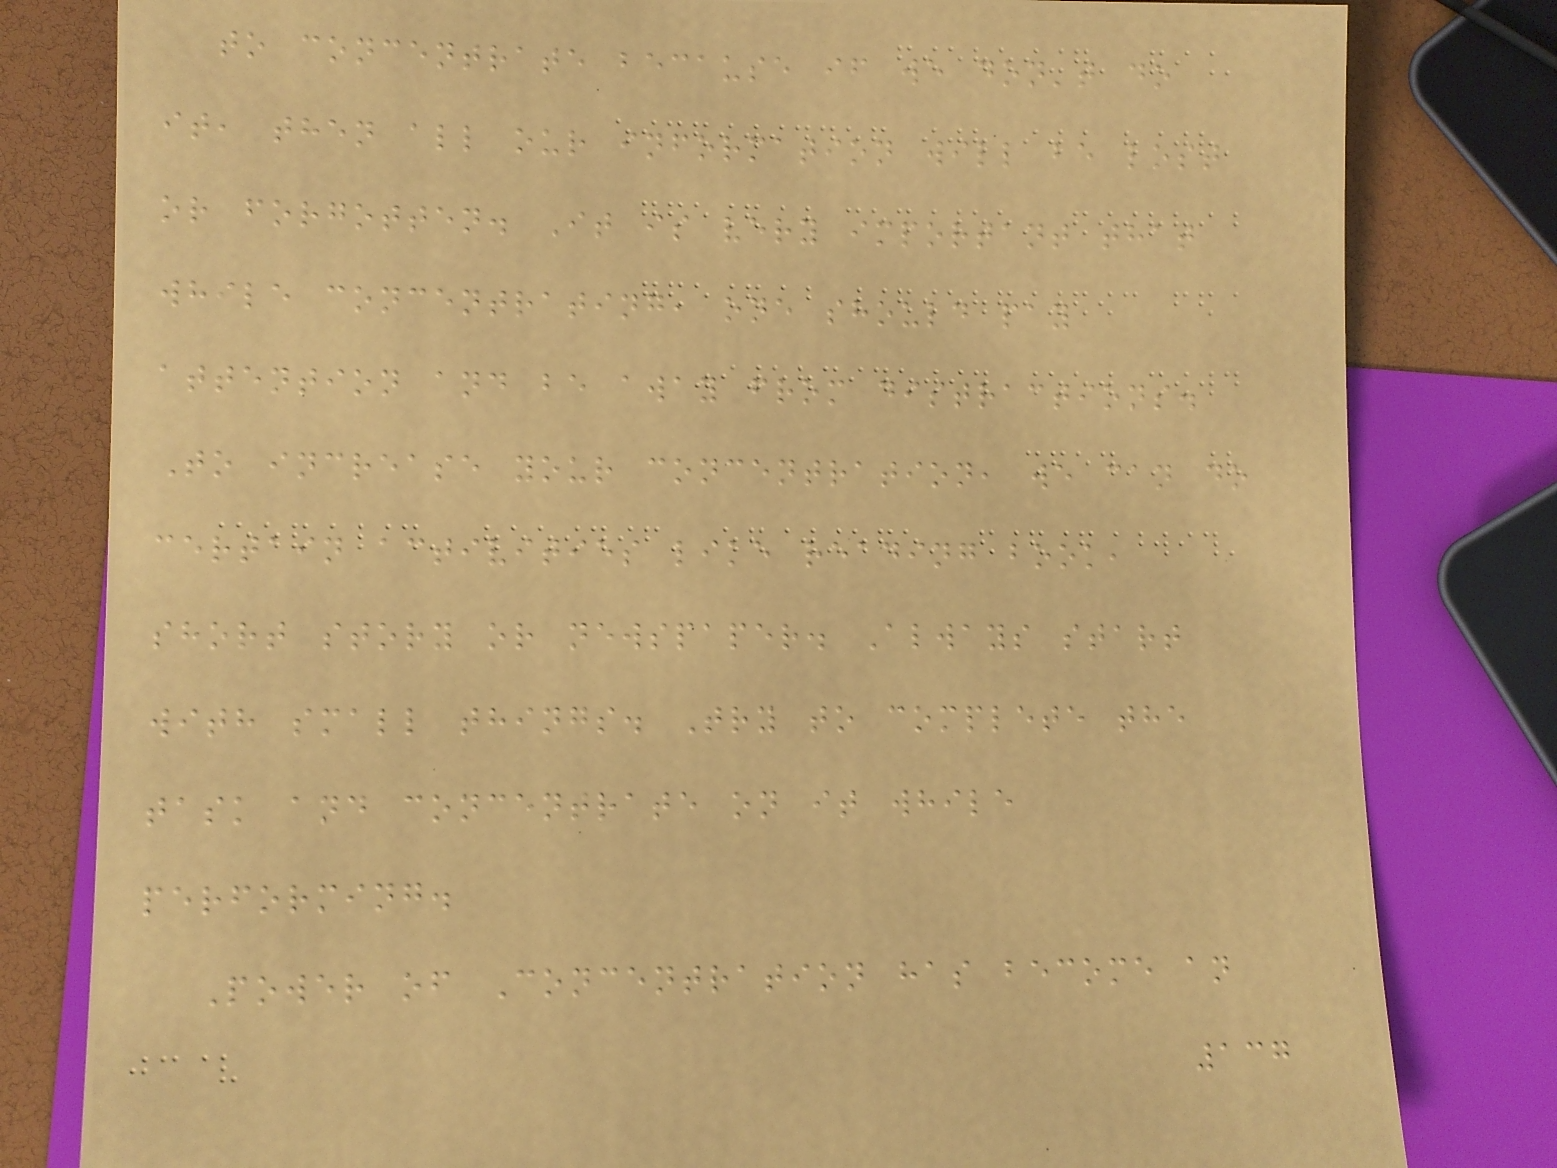to concentrate because if we don't do
it, then all our information will be lost
or forgotten. It is very important that
while concentrating, one should pay
attention and be away from distractions.
To increase your concentration, we can do
certain activities like reading book,
short story or newspaper. Always start
with small things. Try to complete the
task and concentrate on it while
performing.
Power of Concentration has become an
137
